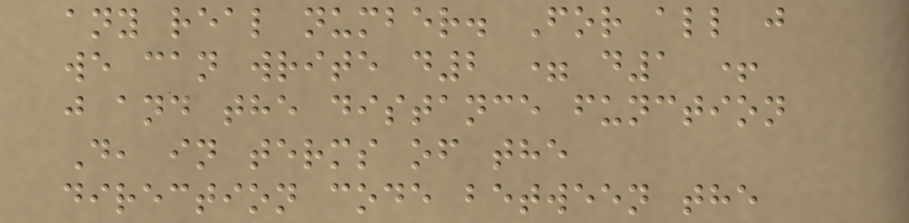any real number. For all j
we can write d2 = d1 +
j and the distance function
D, in terms of the
direction code between the
